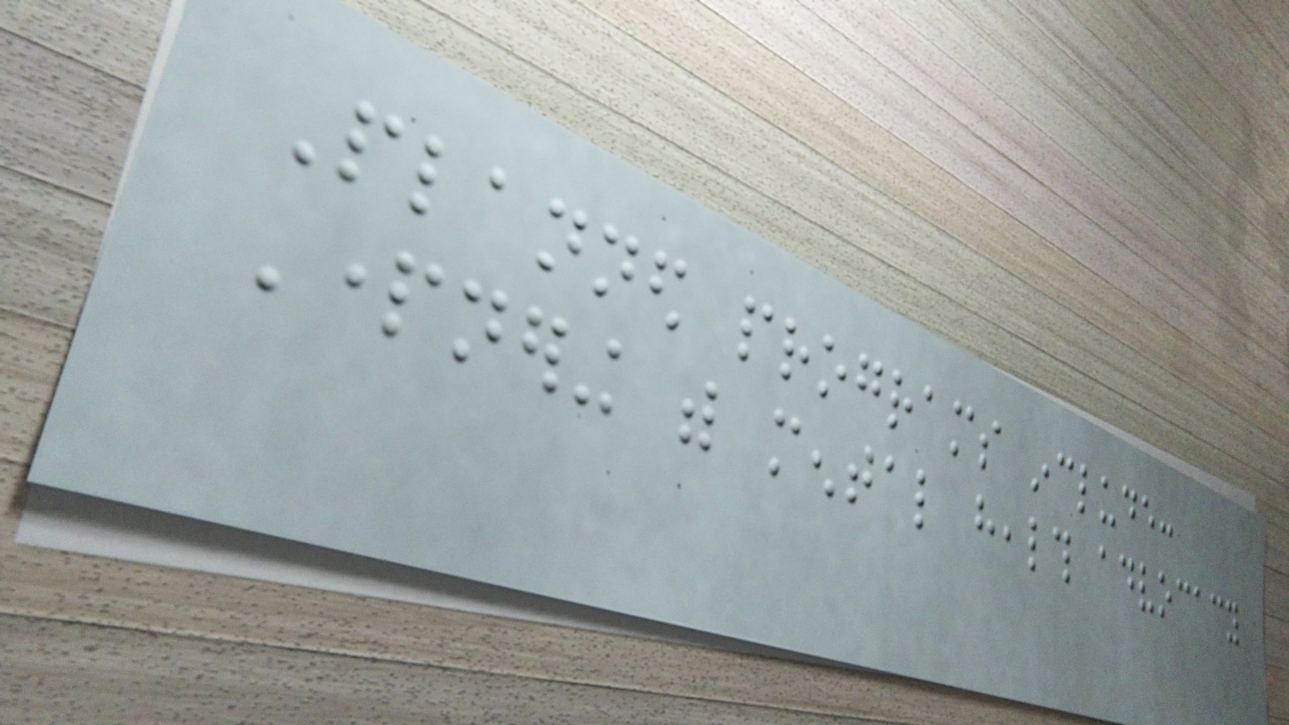Planned programs include:
Partnering with mental health advocacy
